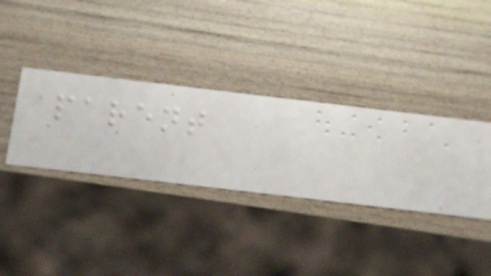parent
